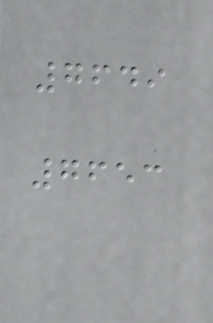7649
7653
